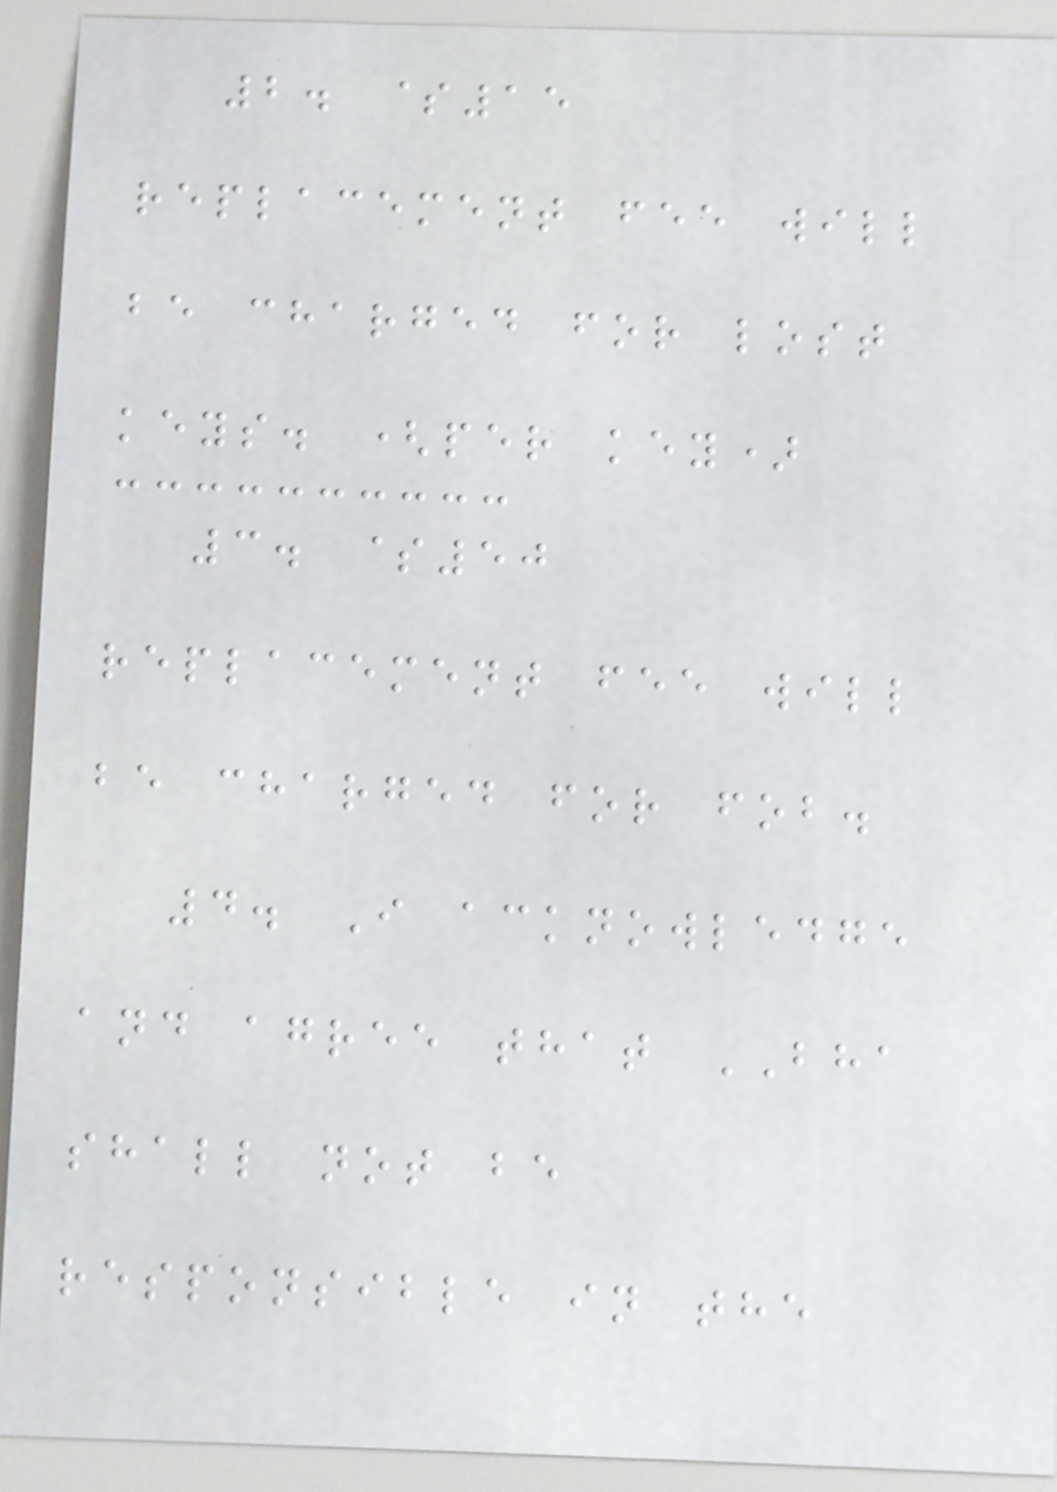2. $15
replacement fee will
be charged for lost
keys. (per key)
3. $50
replacement fee will
be charged for fob.
4. I acknowledge
and agree that BHA
shall not be
responsible in the
